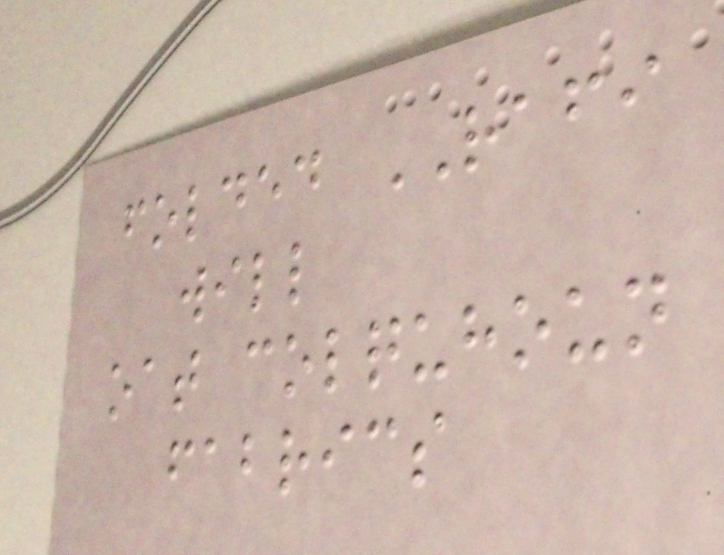folded RAFI
will
oat colquhoun
fabrics
